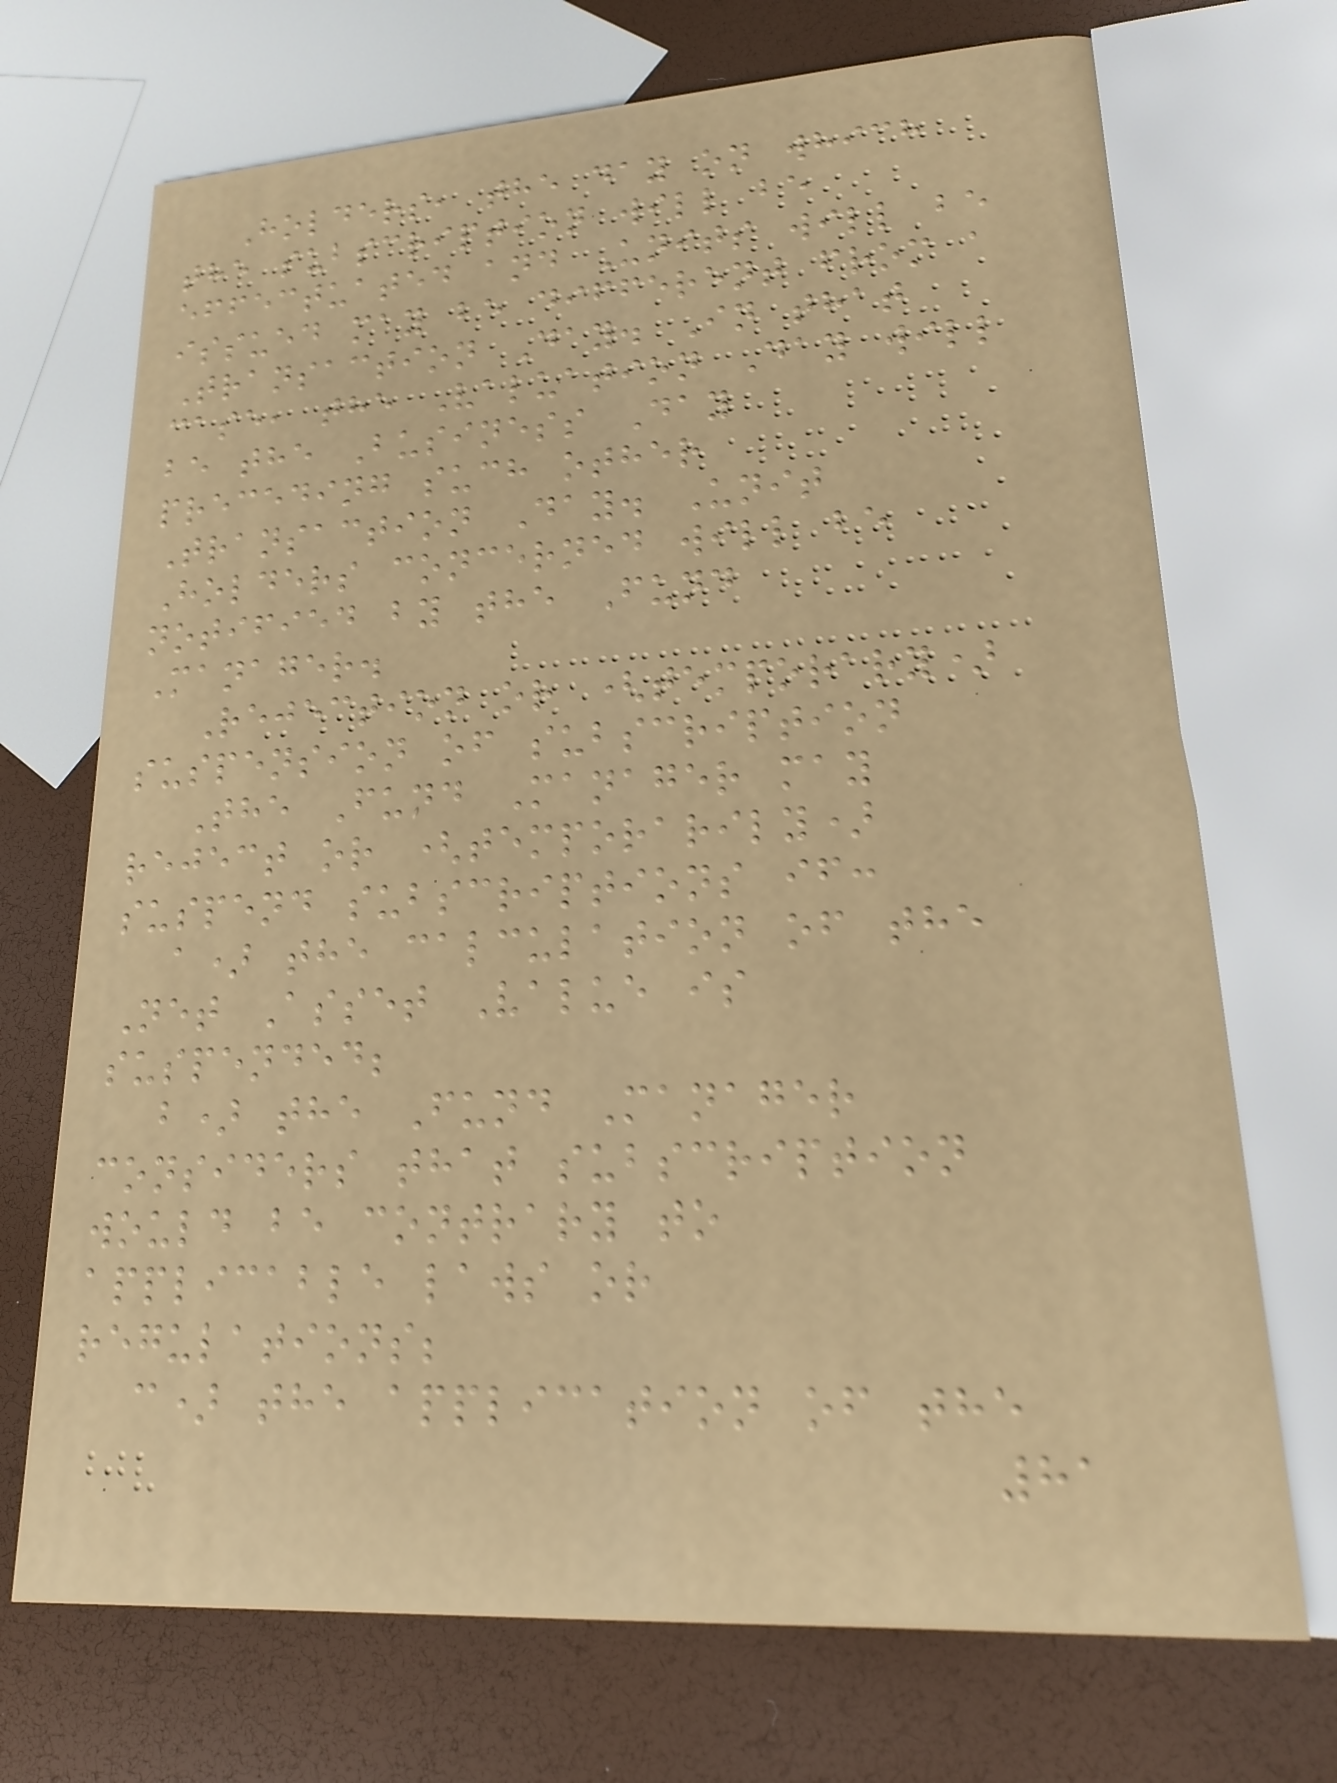Holders, the day on which
the subscription will be
effectuated and Units will be
issued may be different from a
Transaction Day. In that
case, the Valuation Day will
be the Business Day
preceding such other
Transaction Day. Unit
Holders concerned will be
notified by the Fund
Manager.
Rejection or (temporary)
suspension of subscription
The Fund Manager may
reject or (temporarily)
suspend subscriptions if:
a) the calculation of the
Net Asset Value is
suspended;
b) the Fund Manager
considers that subscription
would be contrary to
applicable laws or
regulations;
c) the application of the
81
